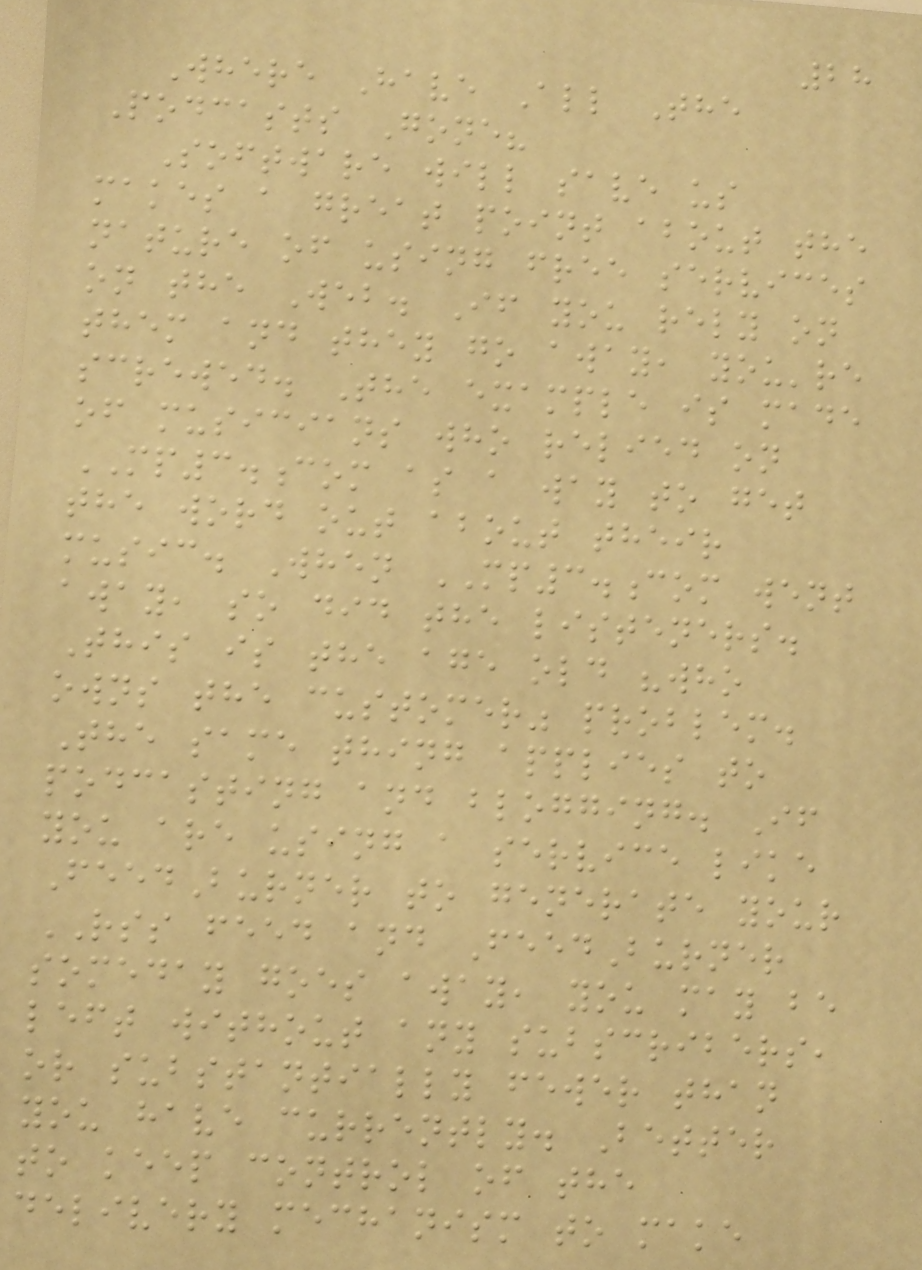28
Where Have All The
Podcasts Gone?
Software will save us
makes a great point about the
nature of using free services
on the Web. If you rely on
them and they go away, you're
screwed. The example is made
of musicians who relied on
MP3.com as a way to get
the word out about their
music. When MP3.com went
away, so did the listeners.
This is the age old "who
owns the customer" problem.
The same thing applies to
podcasting and blogging. If
you are using a service like
FeedBurner to generate your
RSS feed and FeedBurner
someday goes away, you may be
left without any subscribers,
or substantially fewer than
you have currently. Better
to keep control of the
delivery mechanism to make
